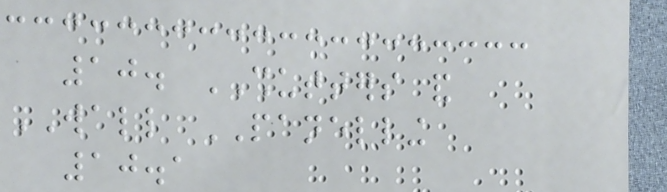10. SHUTTERS and
WALL PANELLING
10.1
